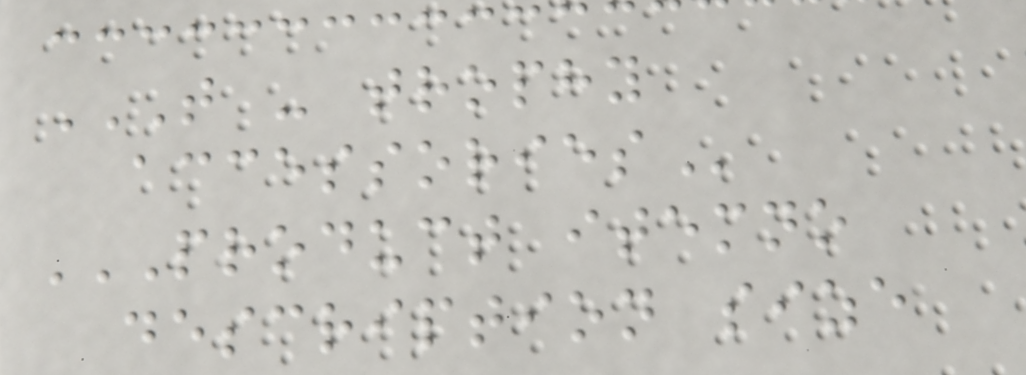T - TROPHY
ACCESSORIES
PRODUCT ITEMNO
DESCRIPTION SIZE
